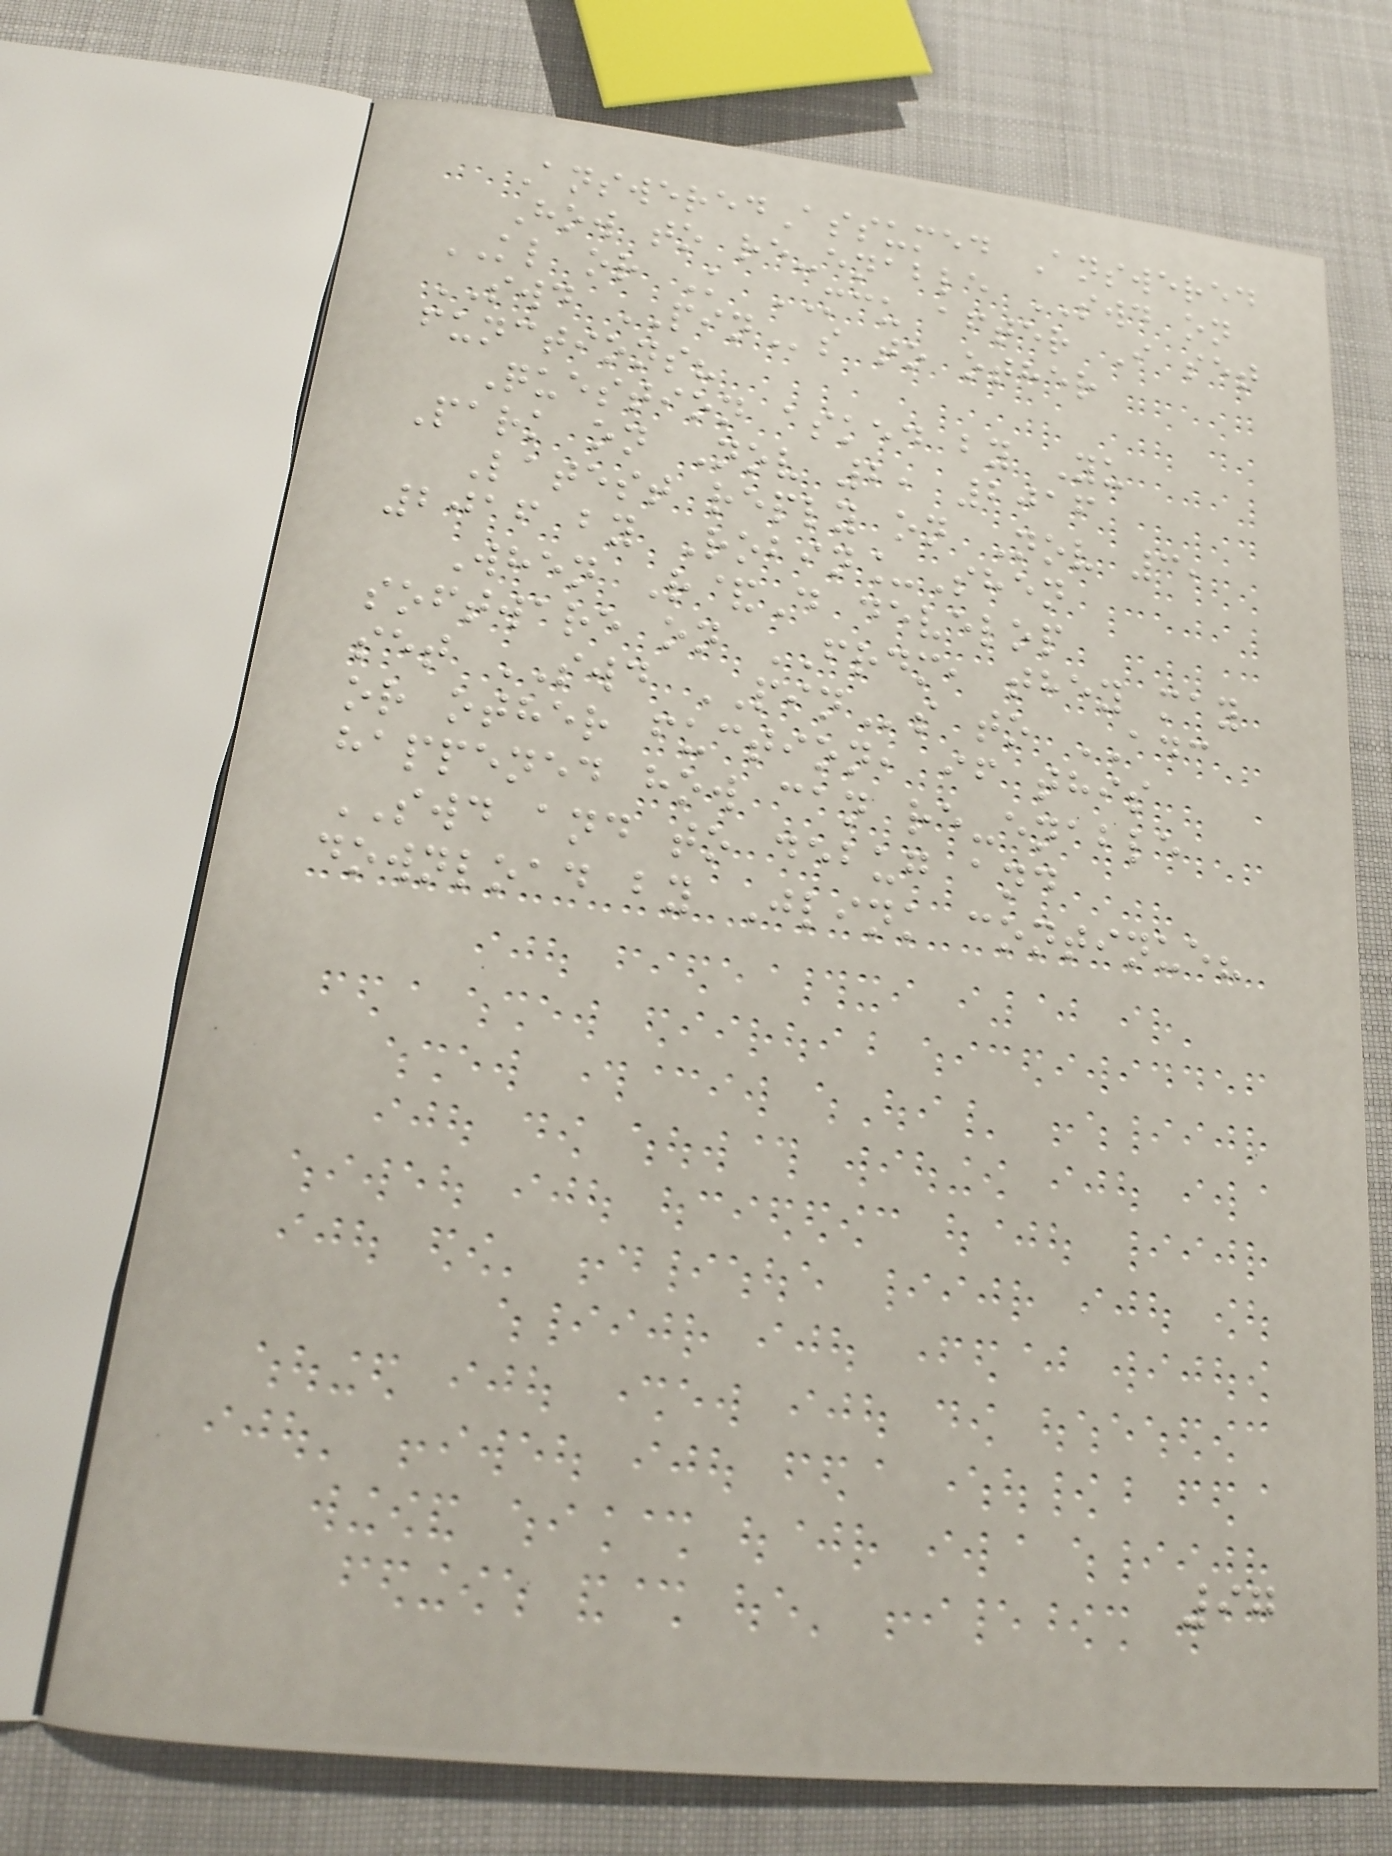AnsweredAssumed Answered
How to re-enable SWD on
KL or K MCU after I set
SWD PINs to other
functions?
Question asked by Yu
Park on Nov 2, 2016
Latest reply on Nov 3,
2016 by Robin_Shen
When R&D develop
software on FRDM, they may
set SWD PINs to ADC
or other fuction, if this
happened how can re-enable
SWD and to debug and
download by Jlink continue?
97
